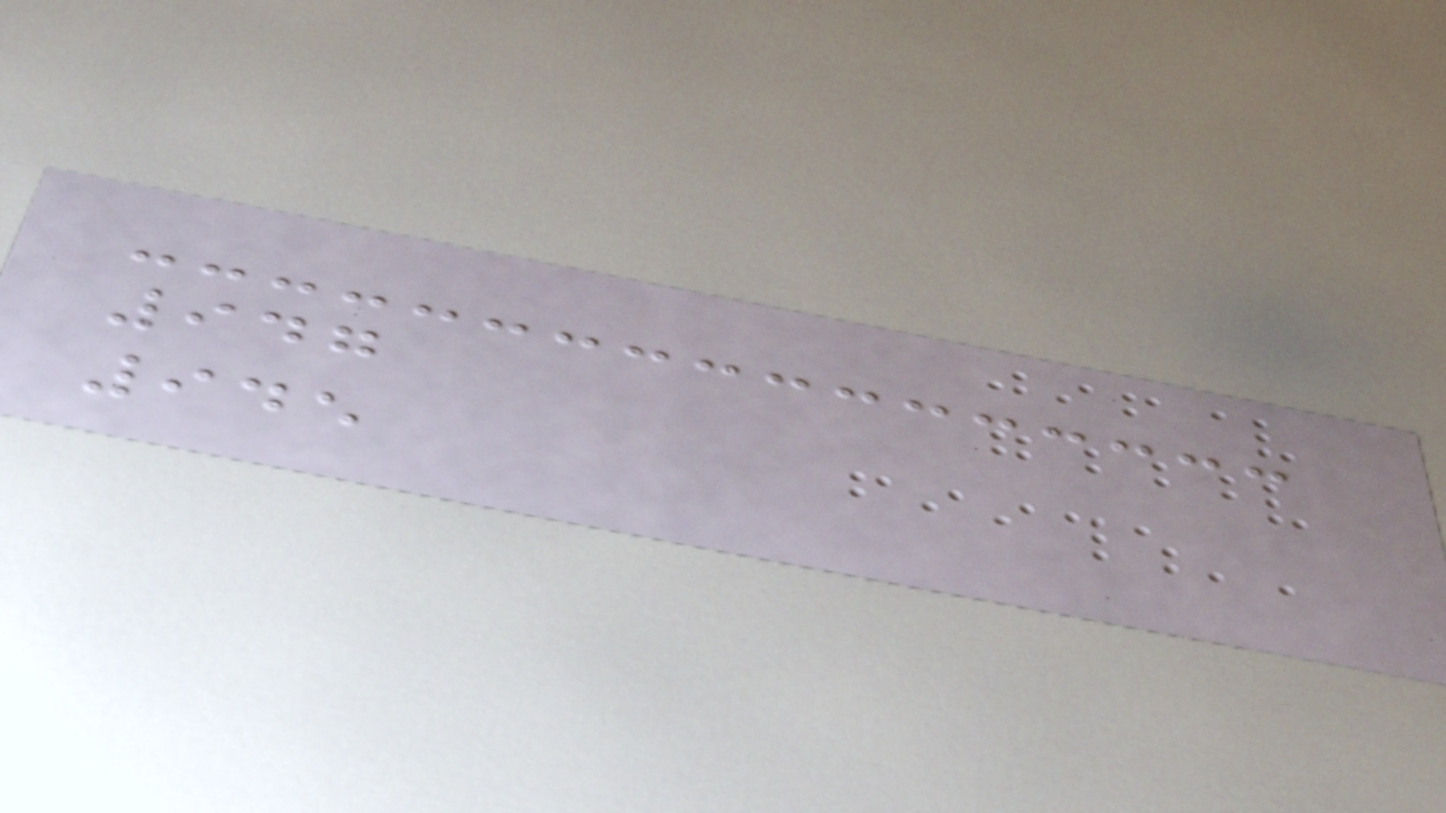947
945
